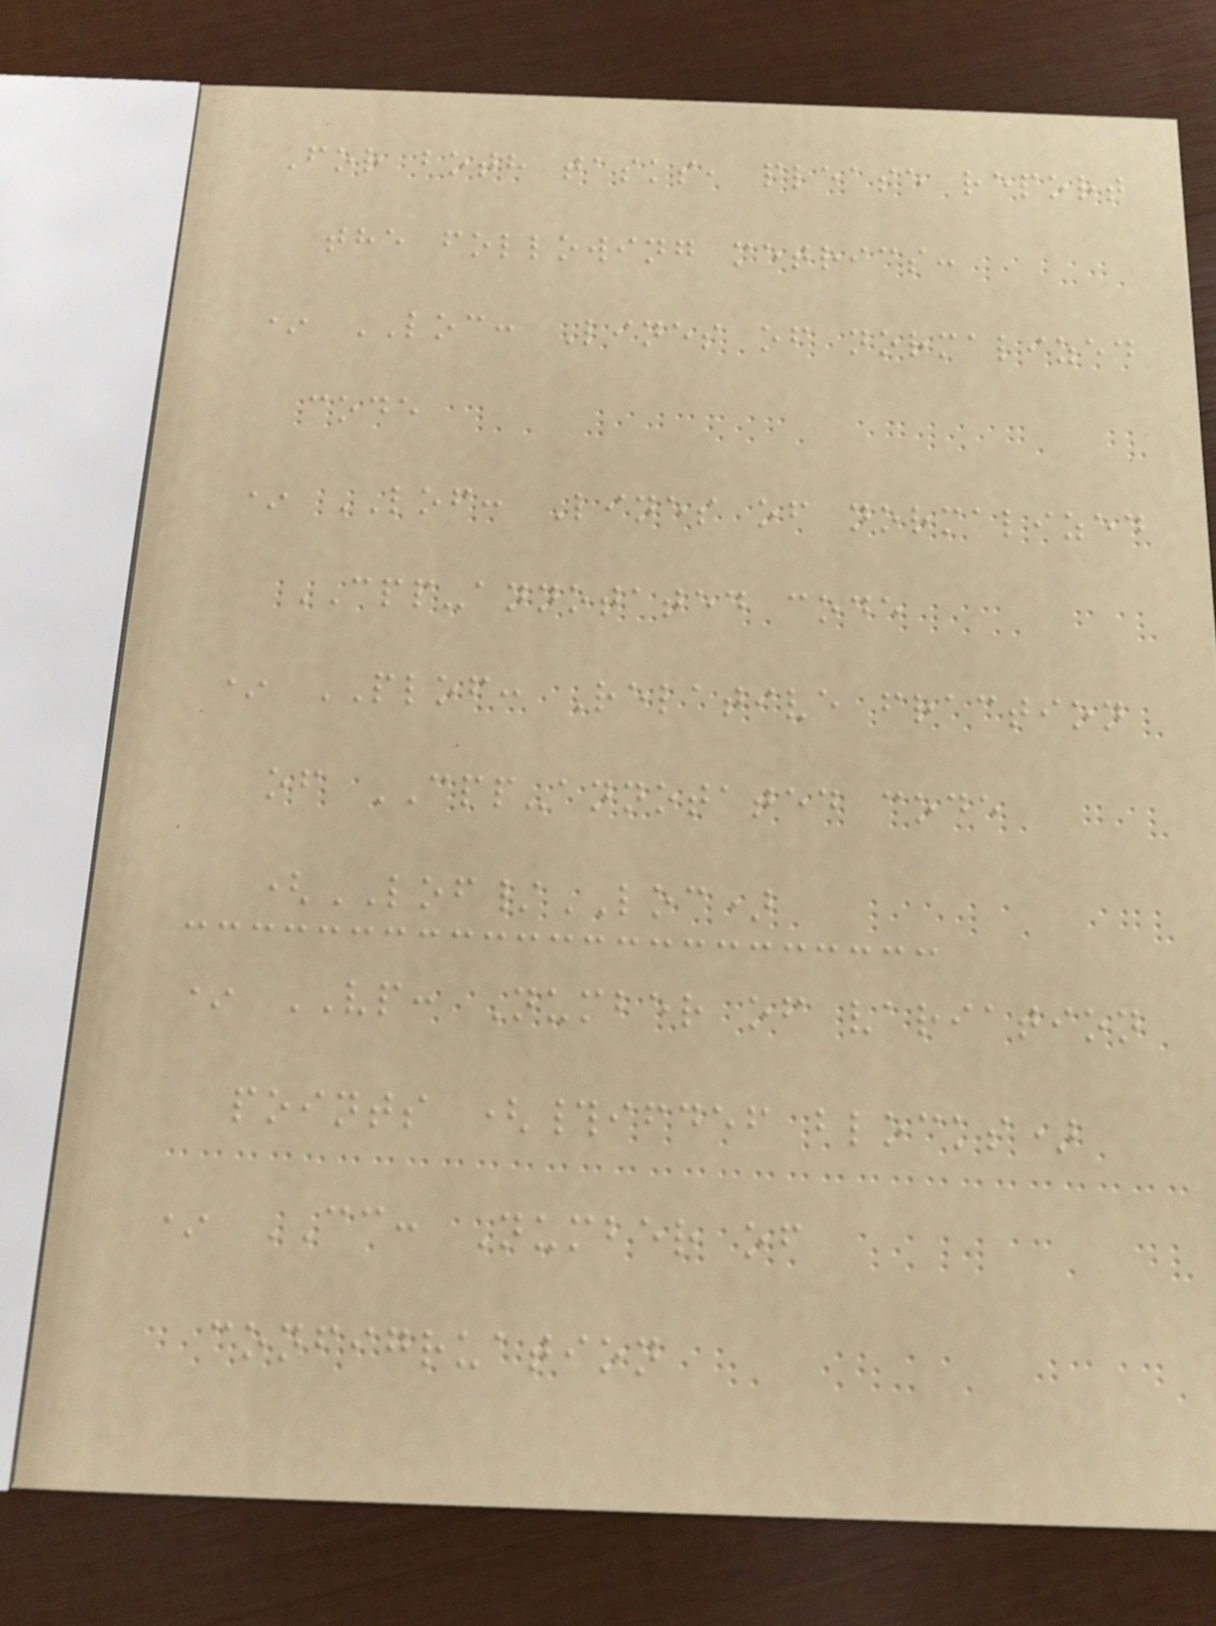For both tasks, please report
the following metrics:
* LOC: Lines of normalized
code
* LOF: Lines of normalized
CPP-annotated code
* PLOF: Relative fraction
of CPP-annotated code
(LOF/LOC)
* VP: Number of variation
points (#ifdef blocks)
* CC: Number of
configruation
